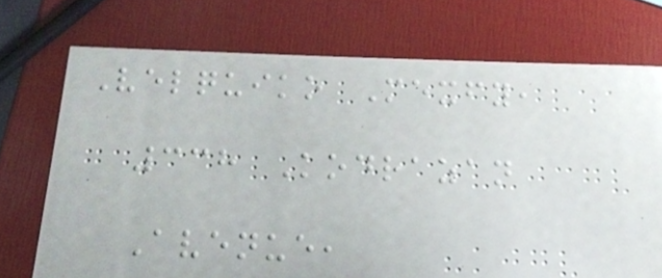Velquiko Mexfy,
338 Kodrazan
Avenue,
